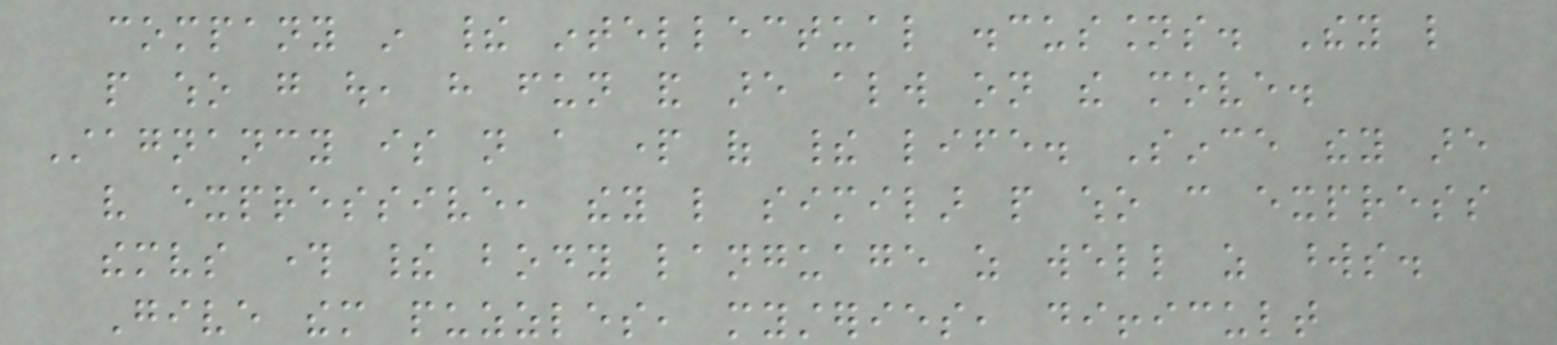company in their intellectual discussions. They like
people who go out, have fun and are always on the move.
Stagnancy is not a part of their life. Since they are
very expressive, they like similar people who can express
themselves through their body language as well as words.
Give them puzzles, mysteries, difficult
